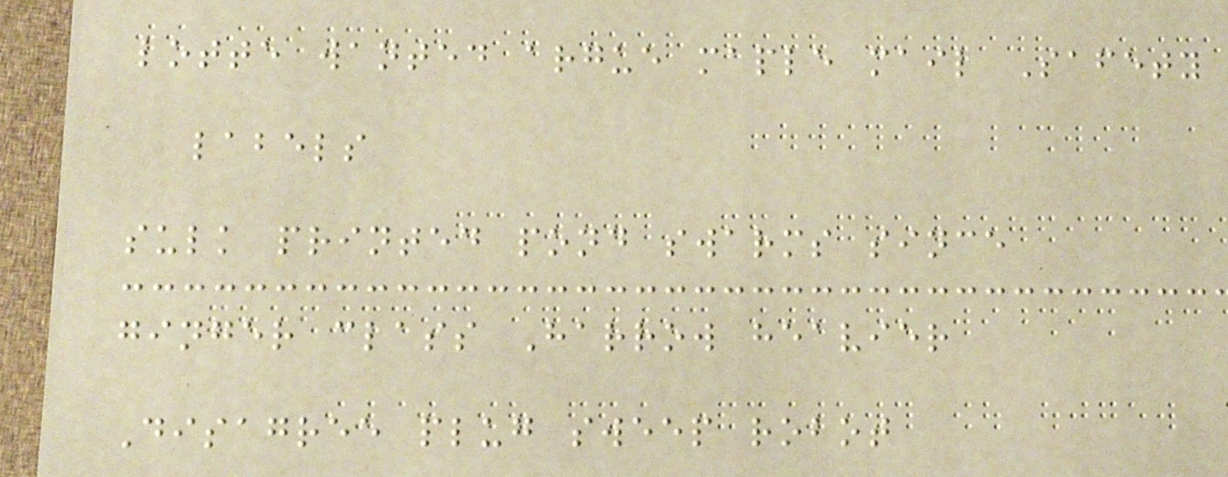lotte wanted argue maple mail Safety
labels
sulk printed pond swarms since
ginger class Harrow heavier
Disagree plug sweep robot
